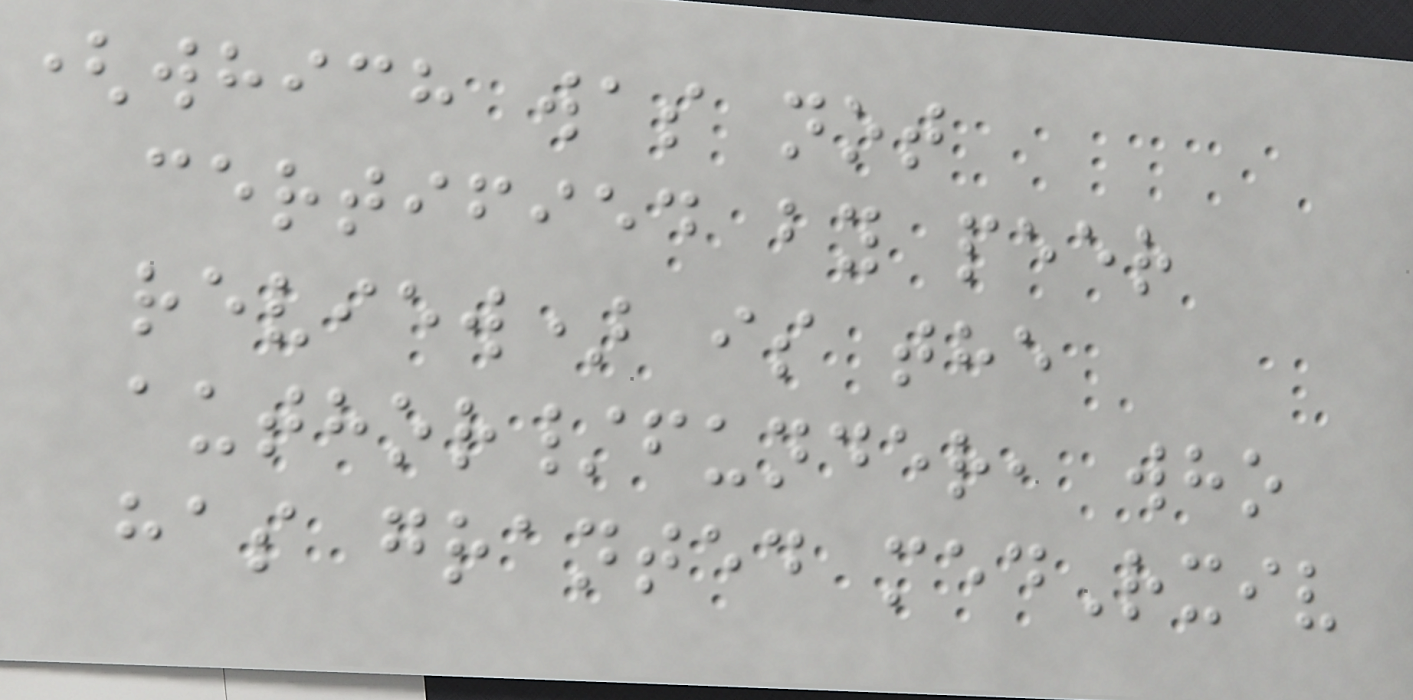(which was not
certified by peer
review) is the
author/funder, who
has granted medRxiv
